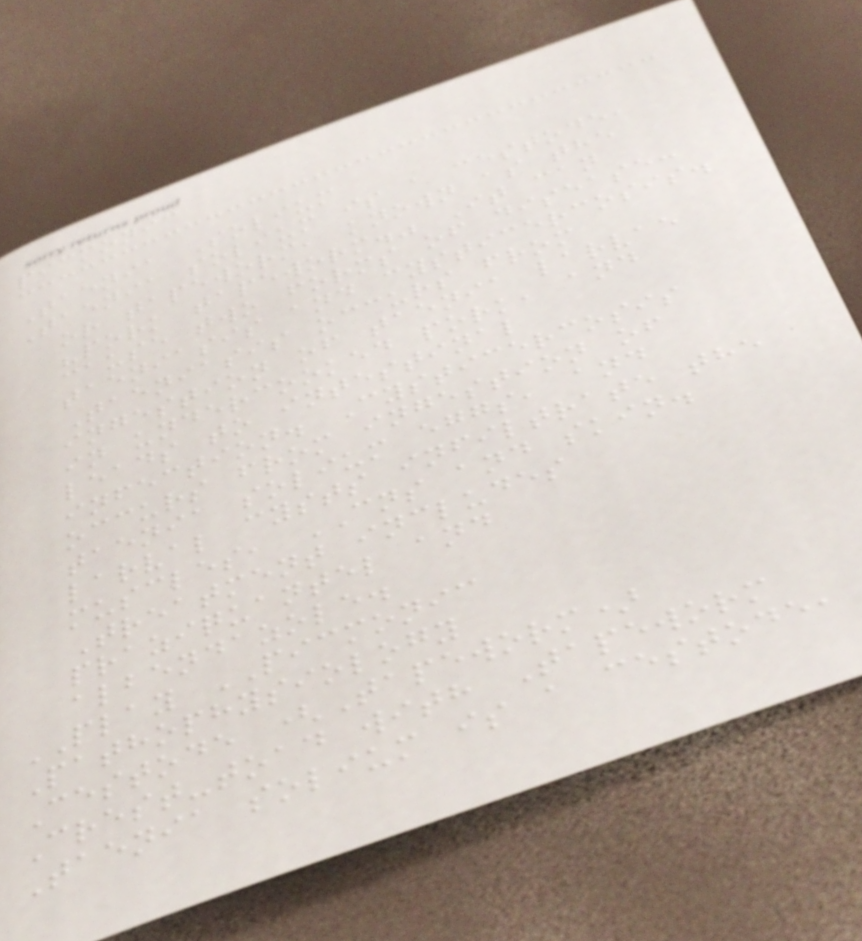picmonic
Taenia Solium
Taenia solium is a cestode,
or tapeworm, known as the
"pork tapeworm." It can
cause two forms of disease:
taeniasis and cysticercosis.
Taeniasis occurs from
ingestion of taenia larvae
in undercooked pork, and
leads to intestinal
infection. Cysticercosis
occurs from ingestion of
taenia solium eggs, and
larval cysts infiltrate the
muscles, CNS and skin.
Treatment includes
praziquantel and
albendazole.
PLAY PICMONIC
Pathophysiology
Cestode (Tapeworm)
Crest-toad with Tapeworm
Taenia solium is a cestode,
